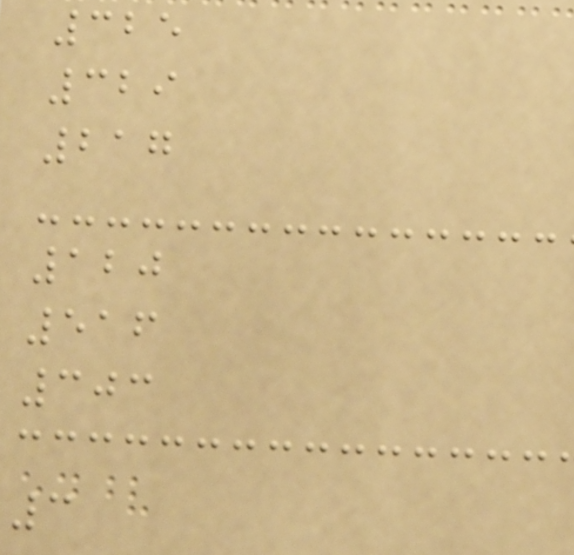325
329
217
120
516
303
3
